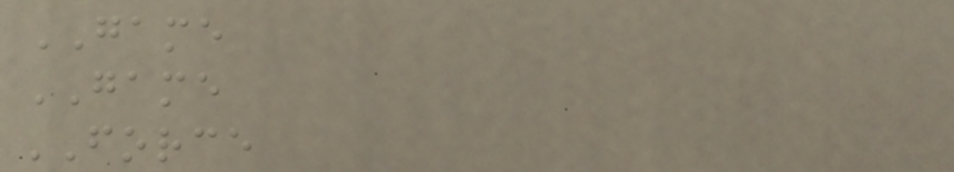GAME
GAME
FORCE
